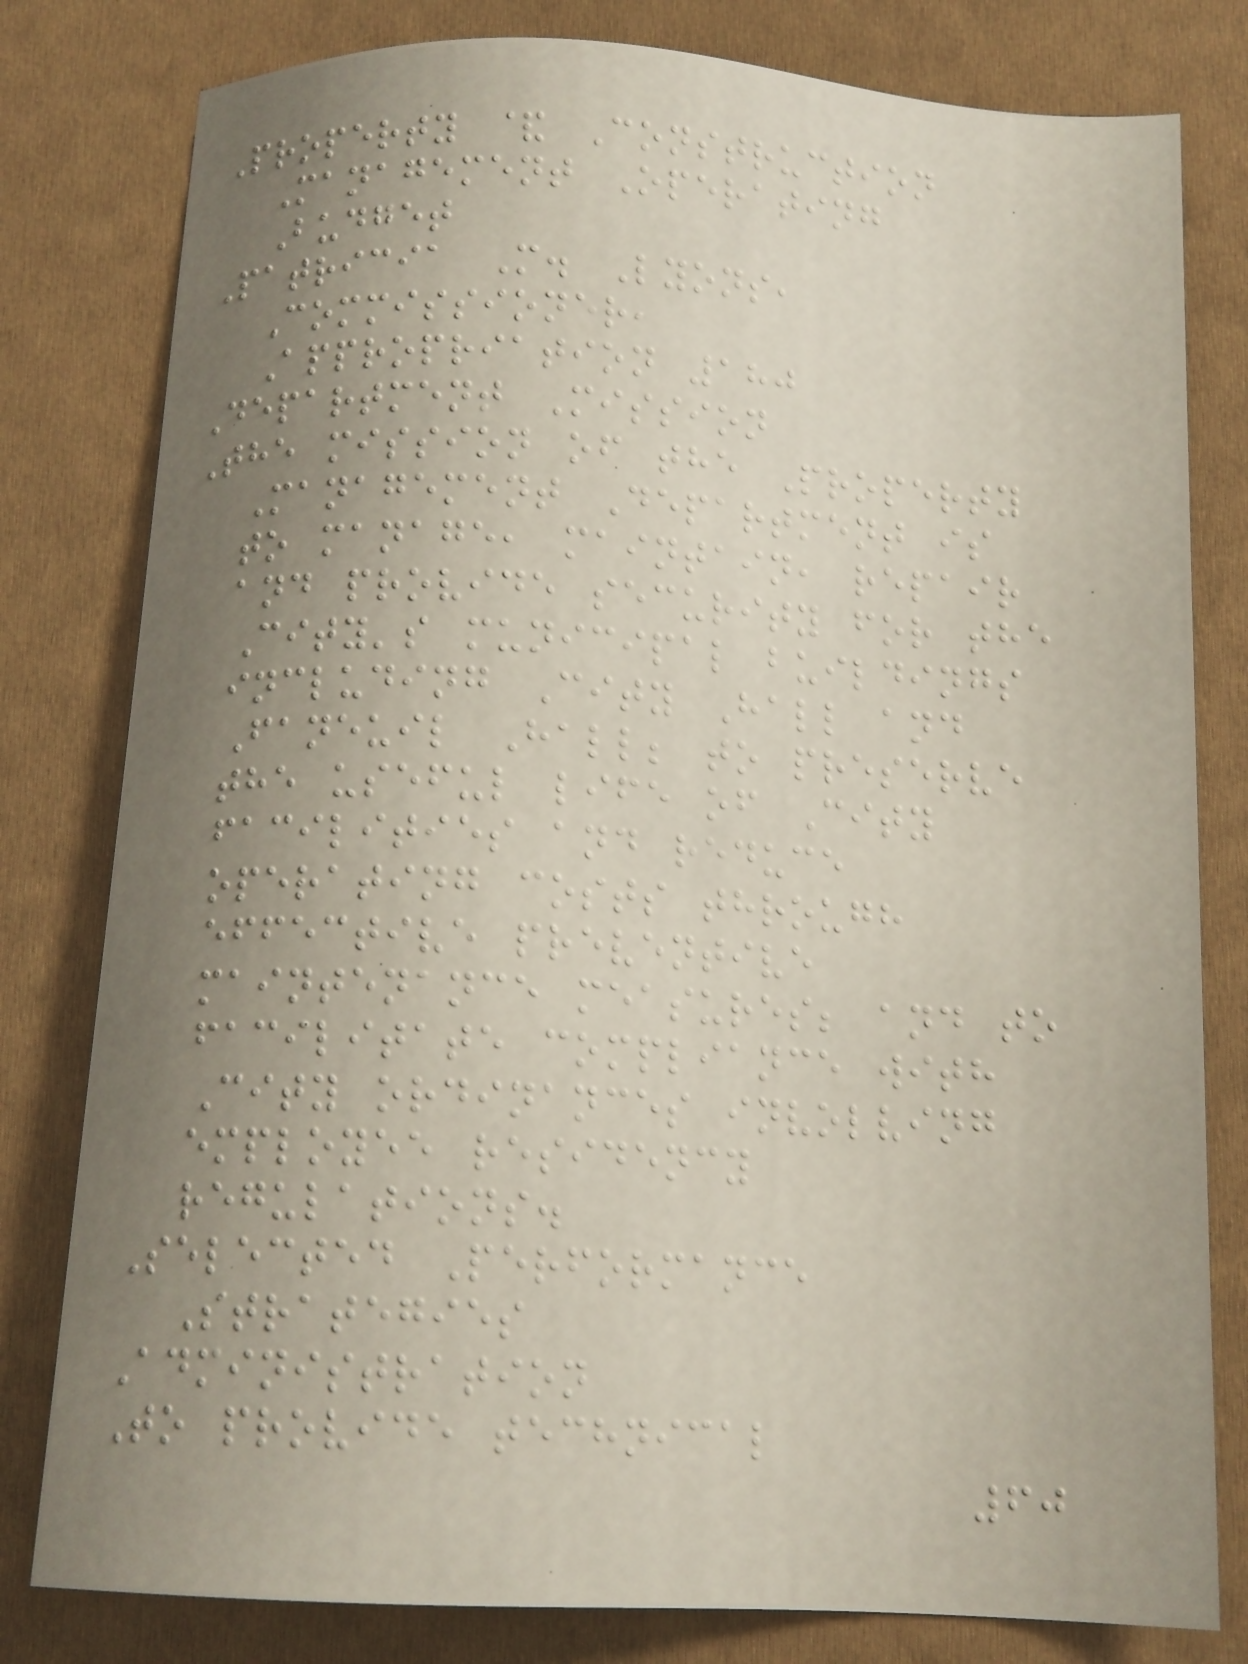Property & Construction
Management Operating
Budget
Patricia M. Lyons,
Commissioner,
Appropriation 180
Department Mission
The mission of the Property
Management Department is
to manage, maintain, repair
and provide security for the
City's municipal buildings
including City Hall and
Faneuil Hall; to preserve
the useful life of City
facilities and reduce
operating costs through
effective preventive
maintenance measures; and to
facilitate compliance with
City ordinances involving
employee residency
regulations.
Selected Performance
Strategies
Administration
To provide technical
60
